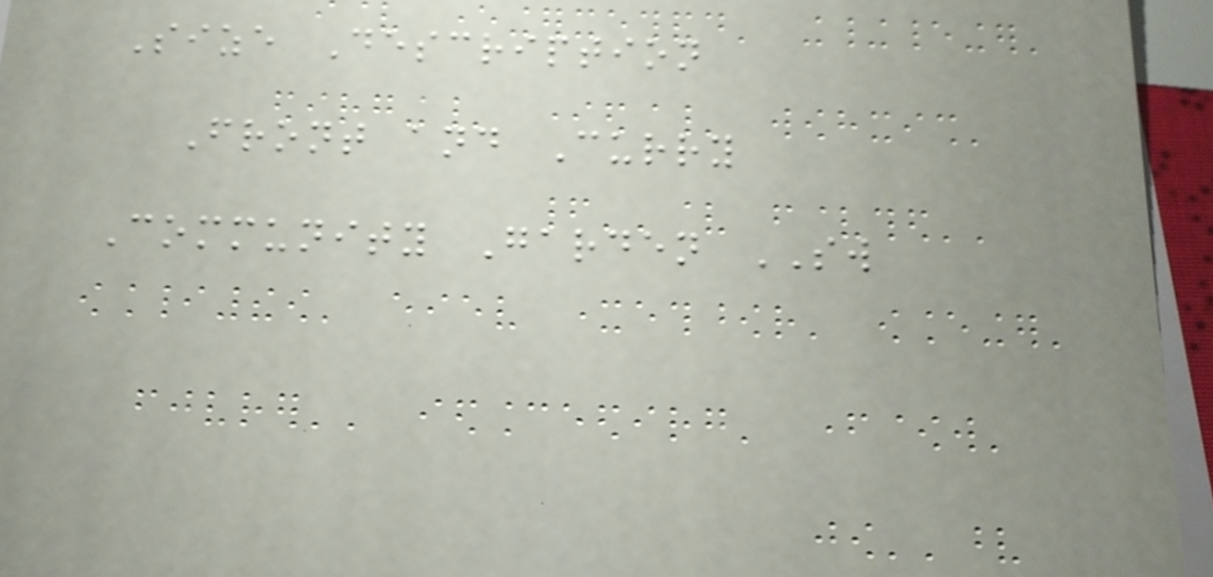Size Description
Front and Curry
Community Garden SW
